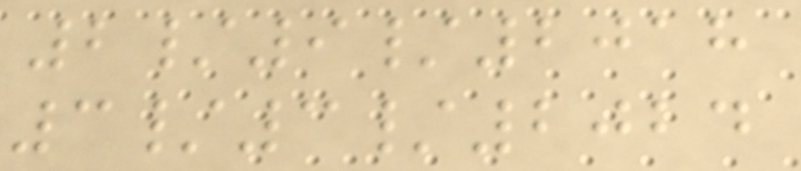2/9/2018
3/3/2024
